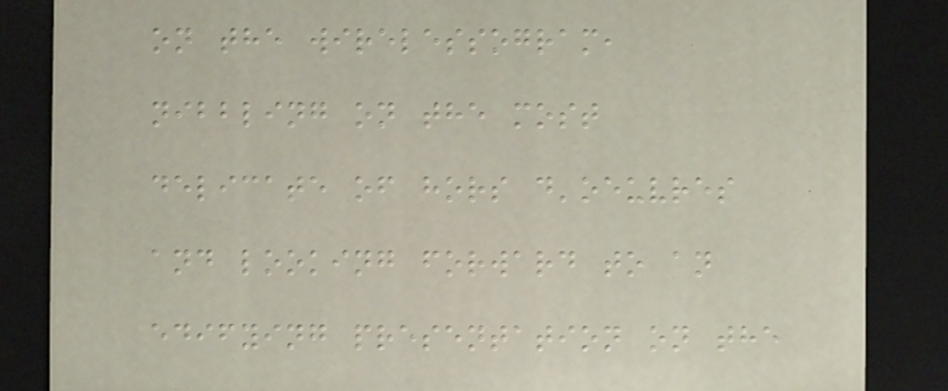on the wirelessogram,
nibbling on the most
delicate of hors d'oeuvres
and looking forward to an
edifying presentation on the
